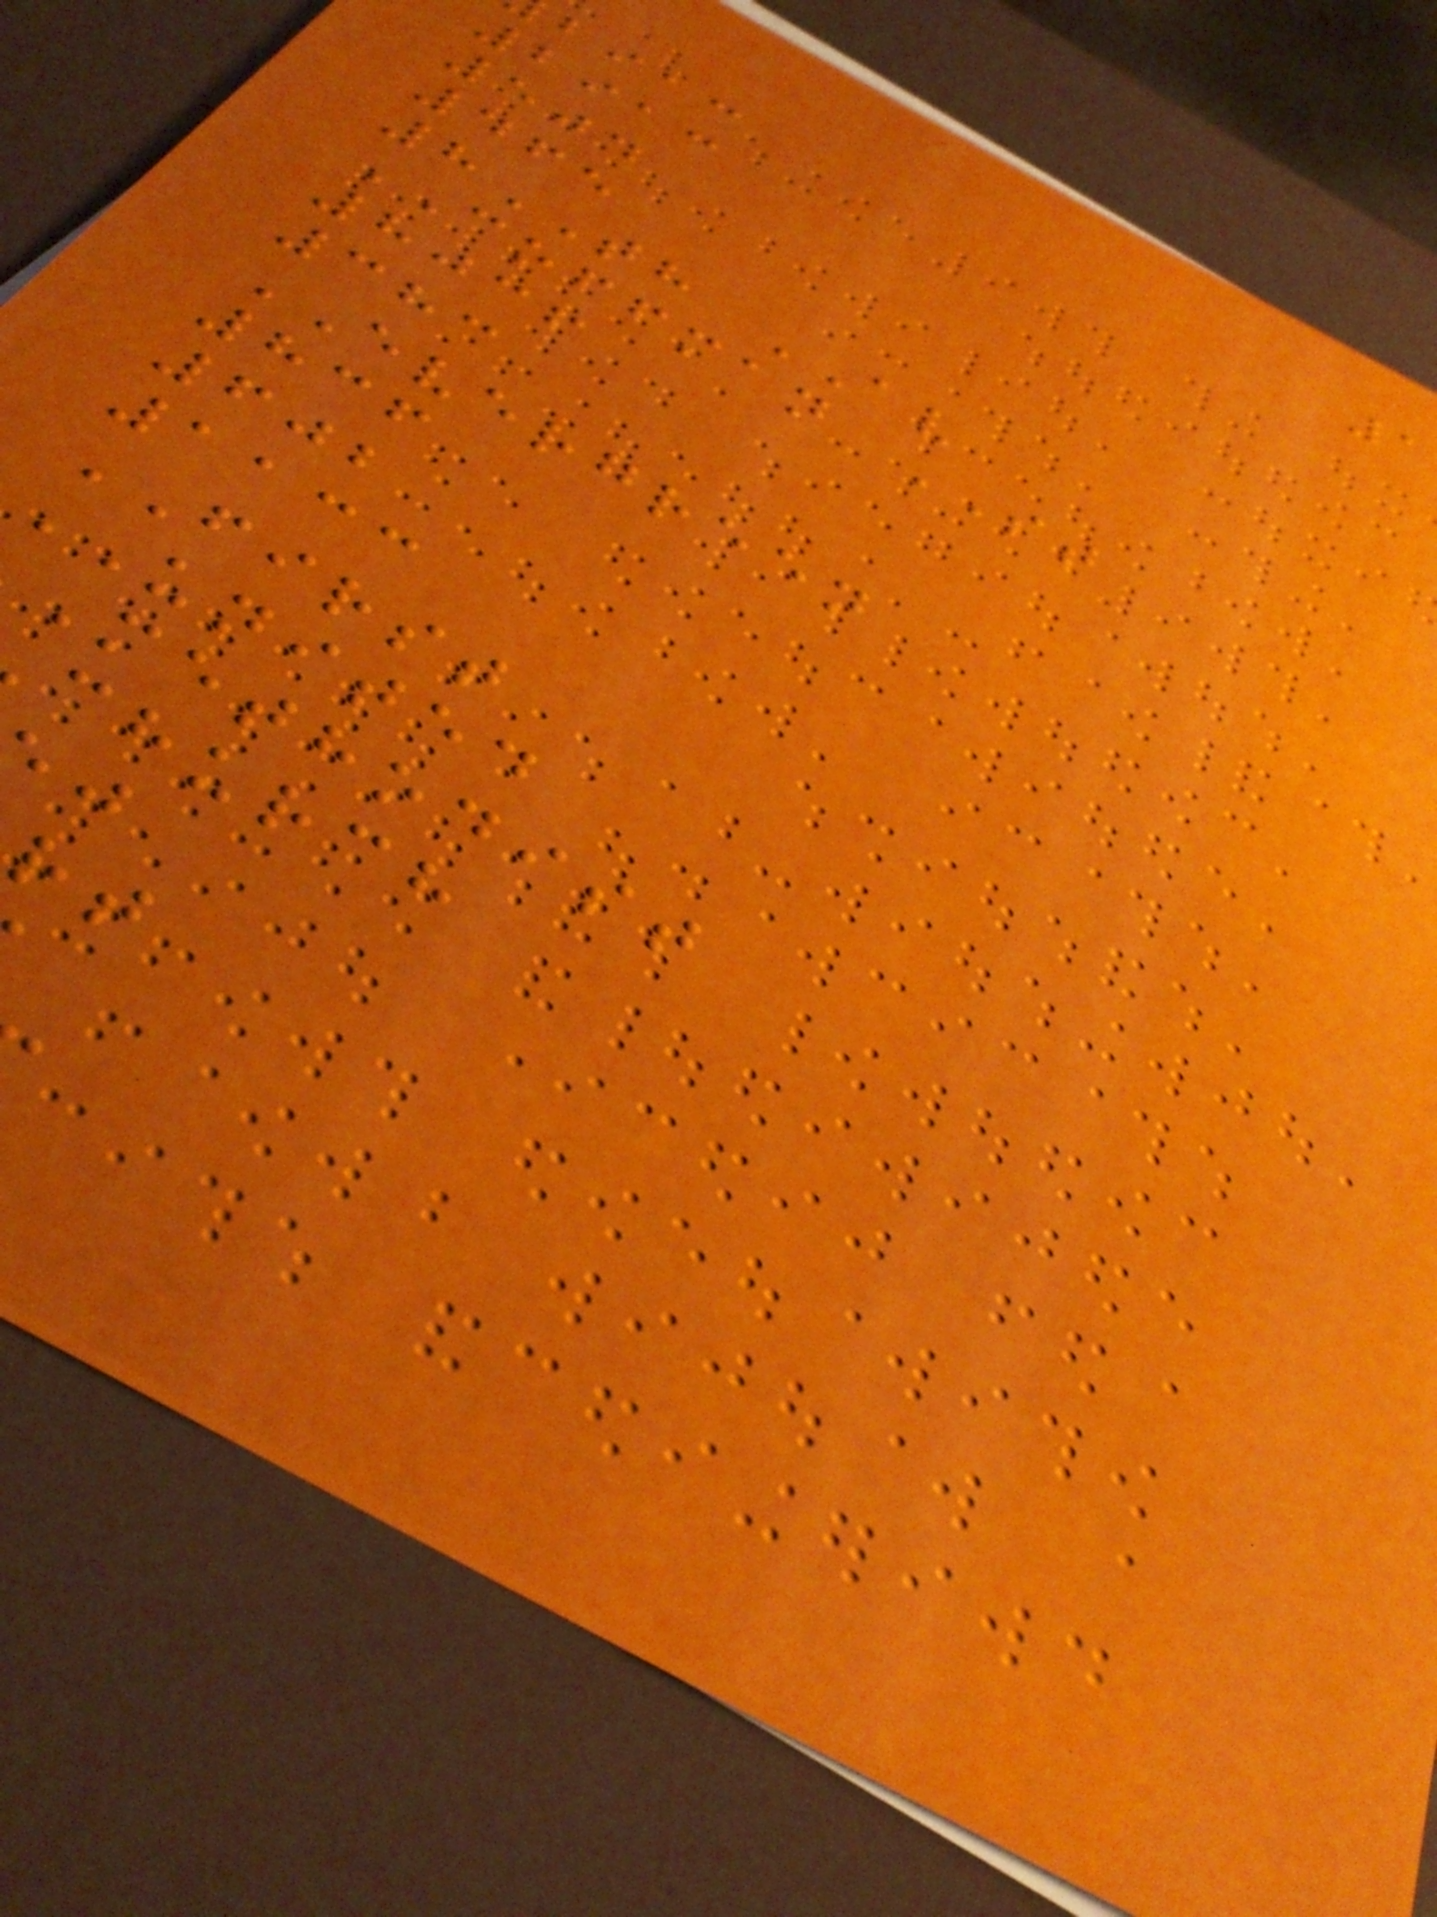biac
2913
504
465
8TH AV
COFFMAN ST
8036
383
EVERGREEN
836
602
1133
FIRST
UNITED
methodist
church
